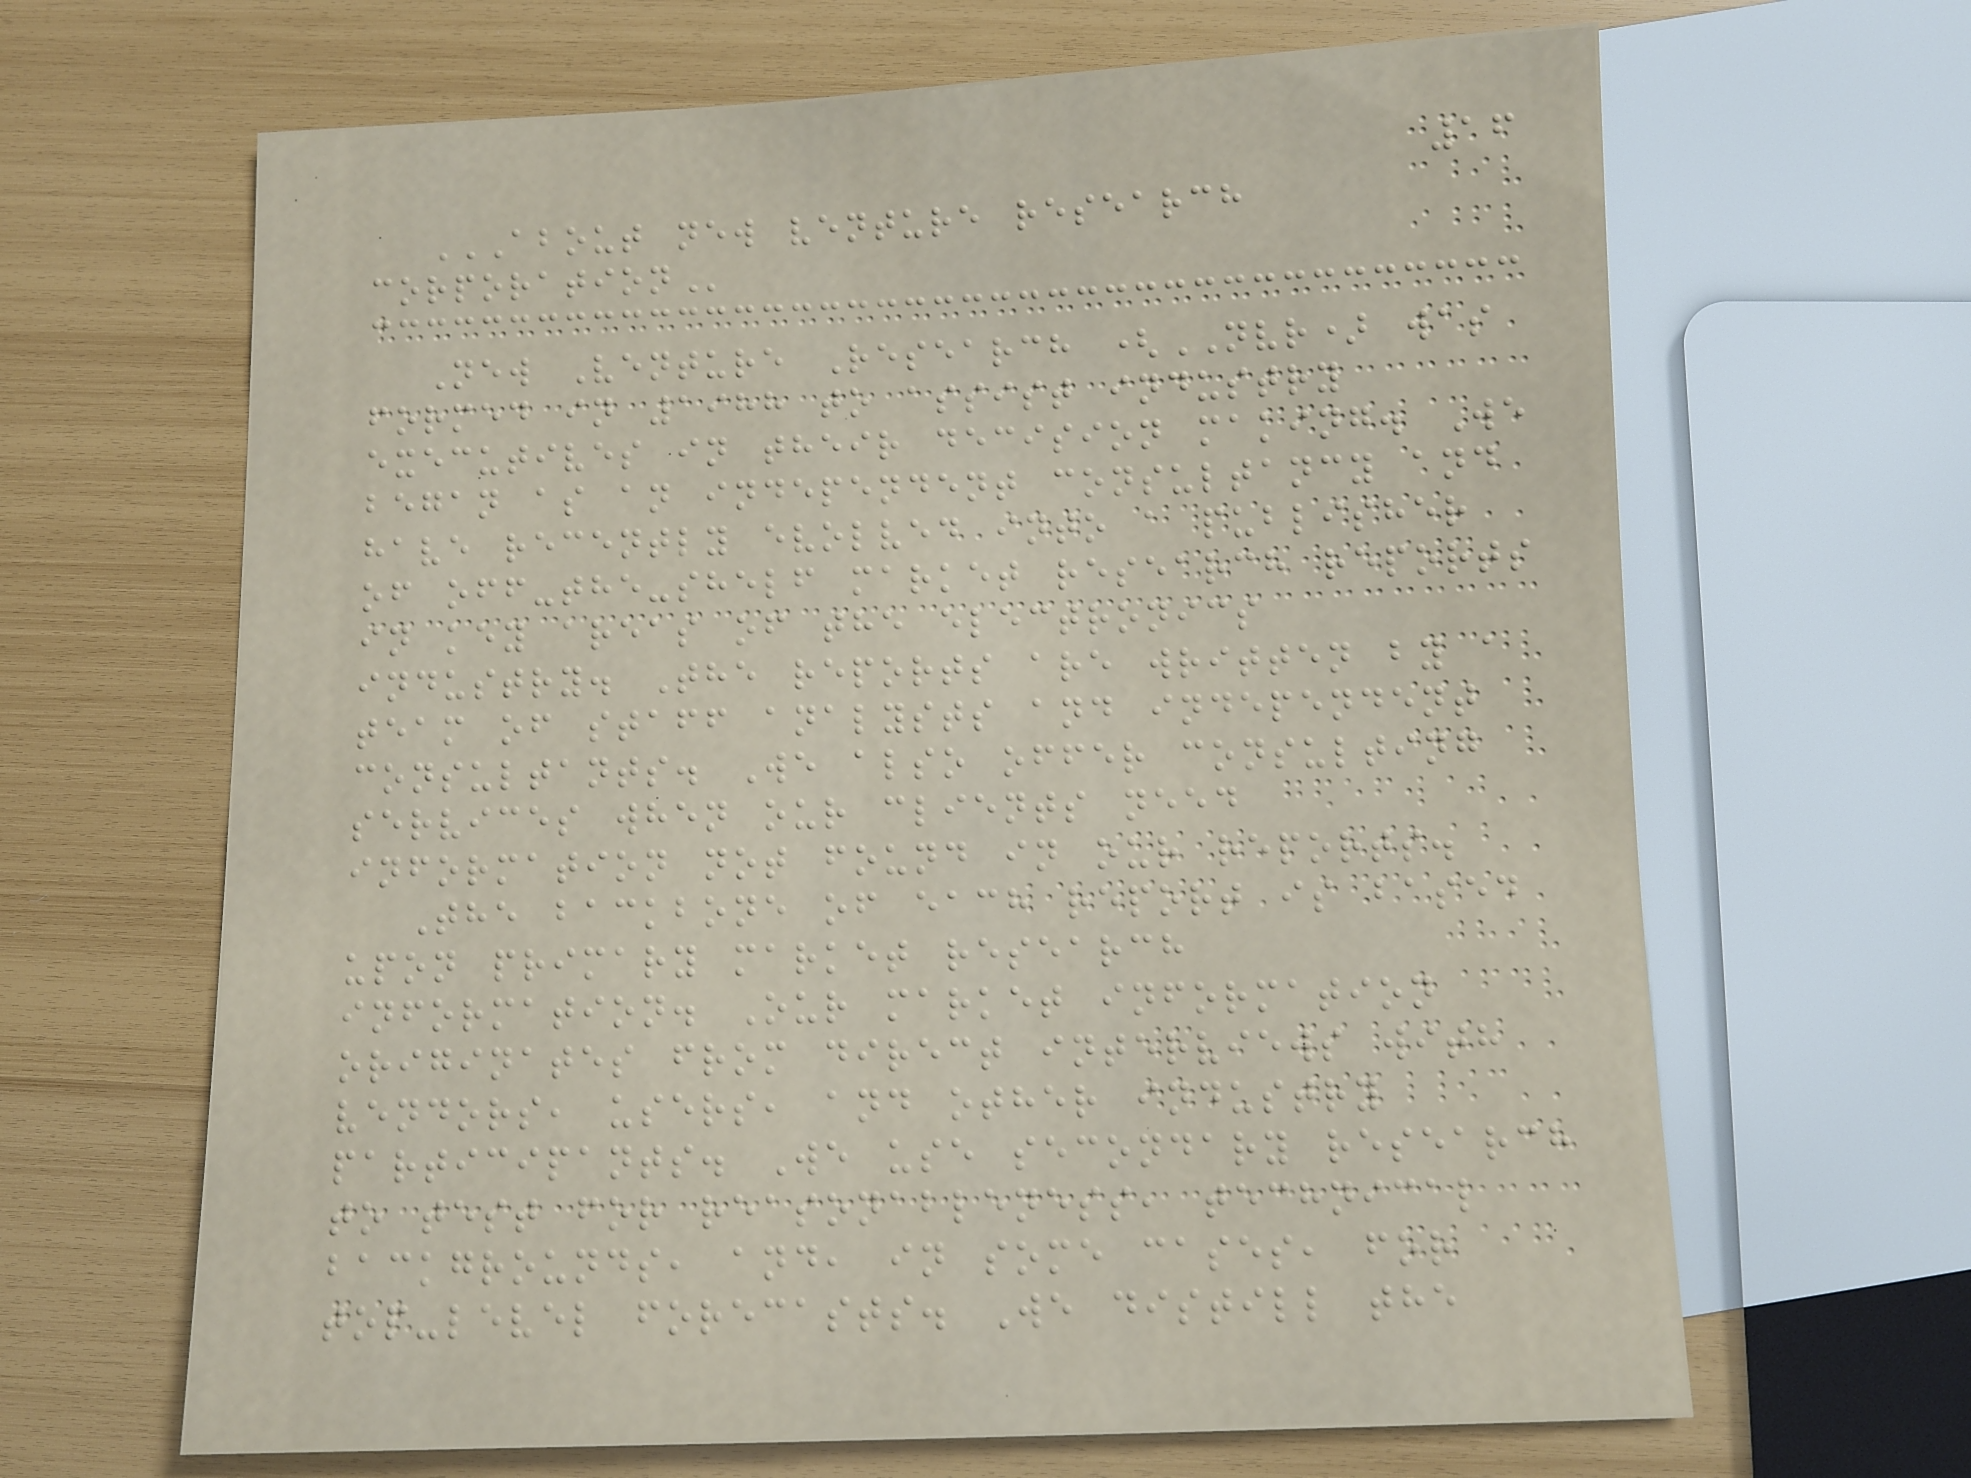16
ABOUT NEW VENTURE RESEARCH
CORPORATION
New Venture Research (NVR) was
formed in 1988 to assist industry
executives in their decision making. We
began as an independent consultancy and
have recently evolved into a publisher
of off-the-shelf market research reports
in key areas of the electronics
industry. The reports are written by a
team of staff analysts and independent
consultants. We also offer consulting
services when our clients need
information not found in our reports.
The backbone of each report is based
upon primary market research
information. Our market information
originates from direct interviews with
vendors, users, and other industry
participants. We use secondary research
to test for reasonableness, technical
backgrounds, and, in some cases, for
top-level forecasts. We distill the
